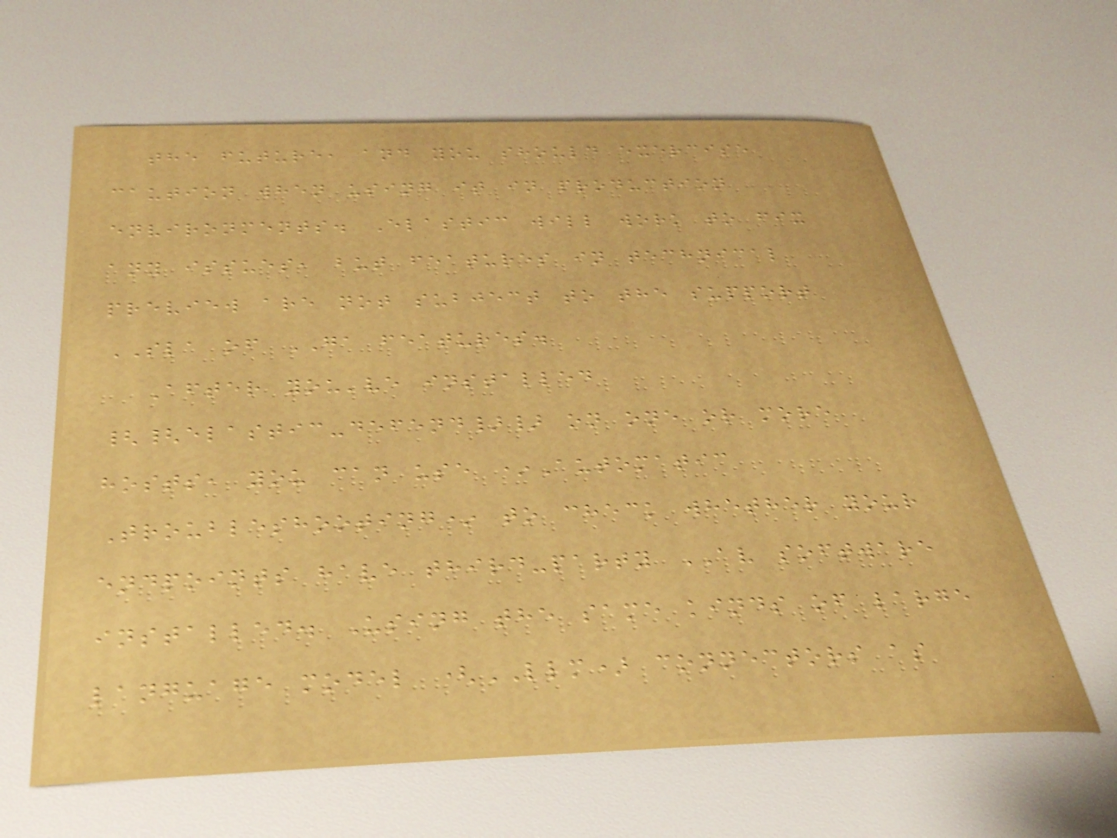the future, and you should exercise
caution when using it in production
environments. Elastic will work to fix
any issues, but features in technical
preview are not subject to the support
SLA of GA features.
After you've installed
{{elastic-defend}} on one or more
hosts, you can use *Automatic
Troubleshooting* to check whether your
endpoints have third-party AV software
installed. Using the same kinds of large
language model (LLM) connectors as
